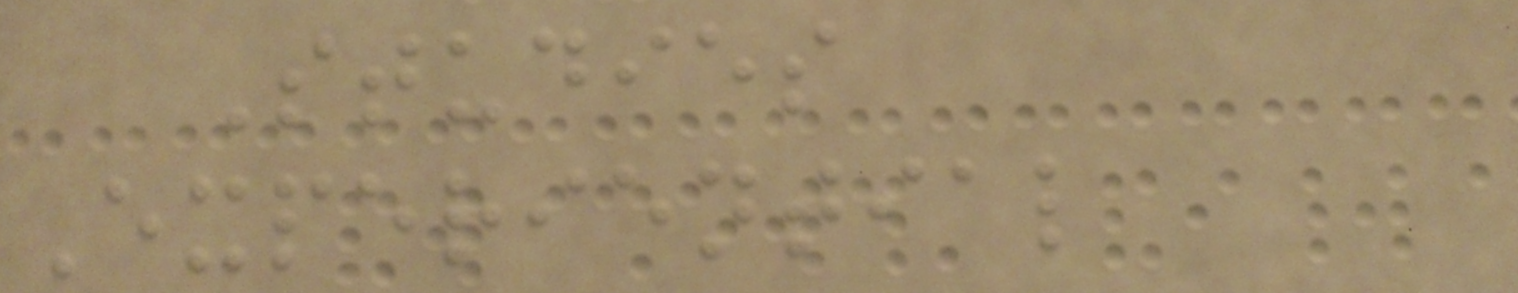Studies
Experiential
